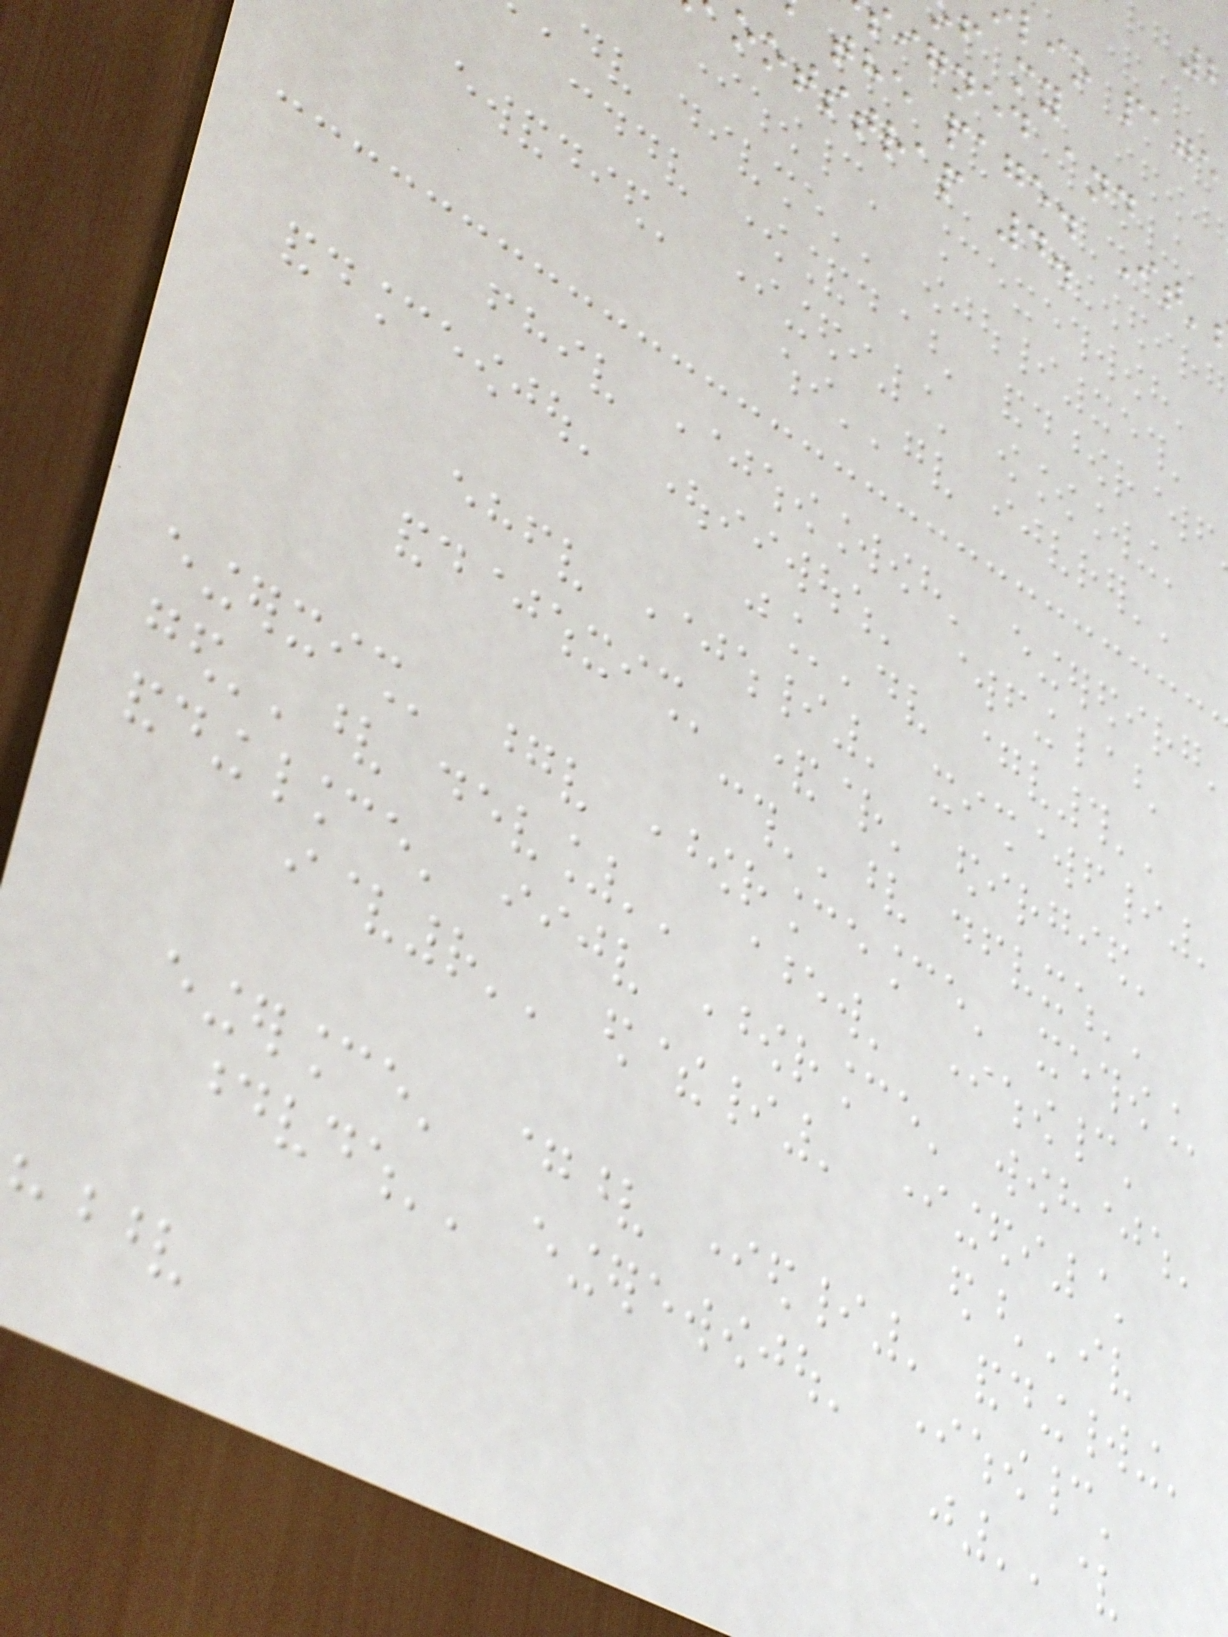lio page
igned and
the page. It'
ootstrap 4.
